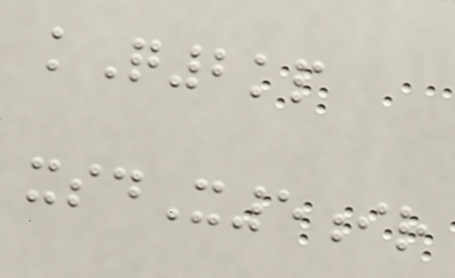kQ2kp
xsdX5ir
